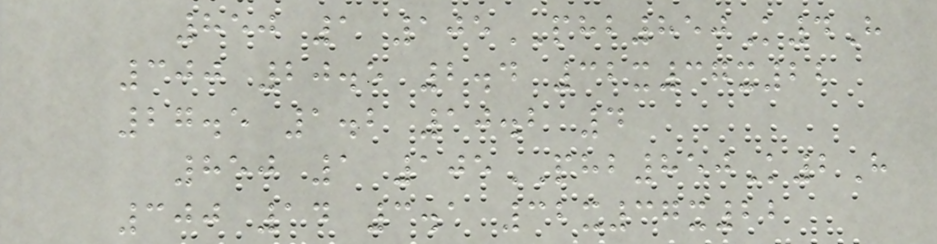850 1 105PHB850K4H
300 20.5 2.4 32x37x22
27.5 1.2 10.2 4
850 1 105PHB850K2H
300 14 3.1 32x37x22
